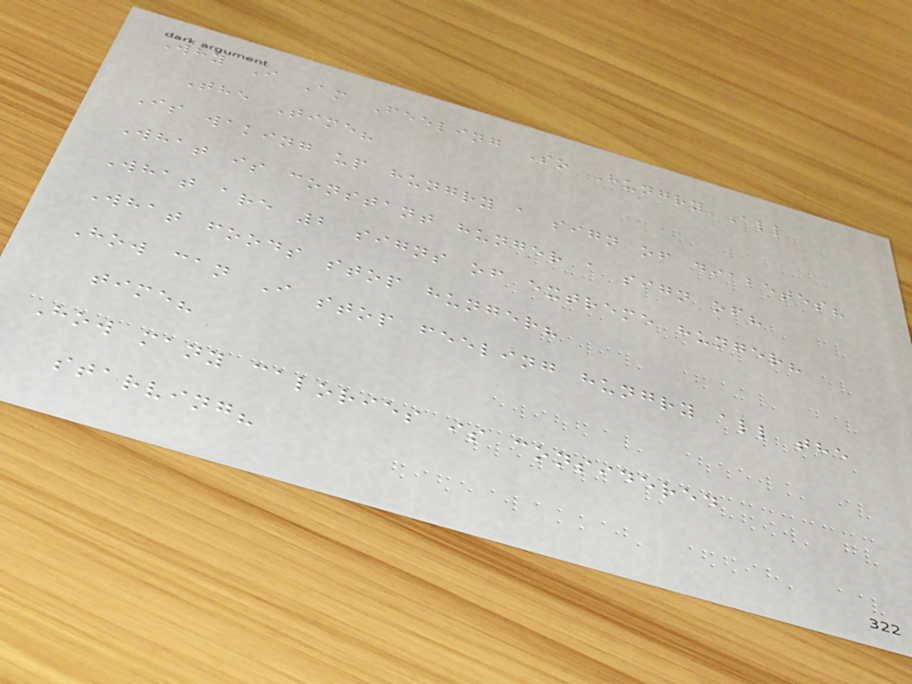Why I Am Feeling So Hungry All
The Time?
Is waking up hungry a sign of diabetes?
What is constant hunger a sign of?
What are 2 signs of extreme hunger?
What foods stop hunger?
How can I stop feeling hungry all the
time?
How many calories is considered
starving?
